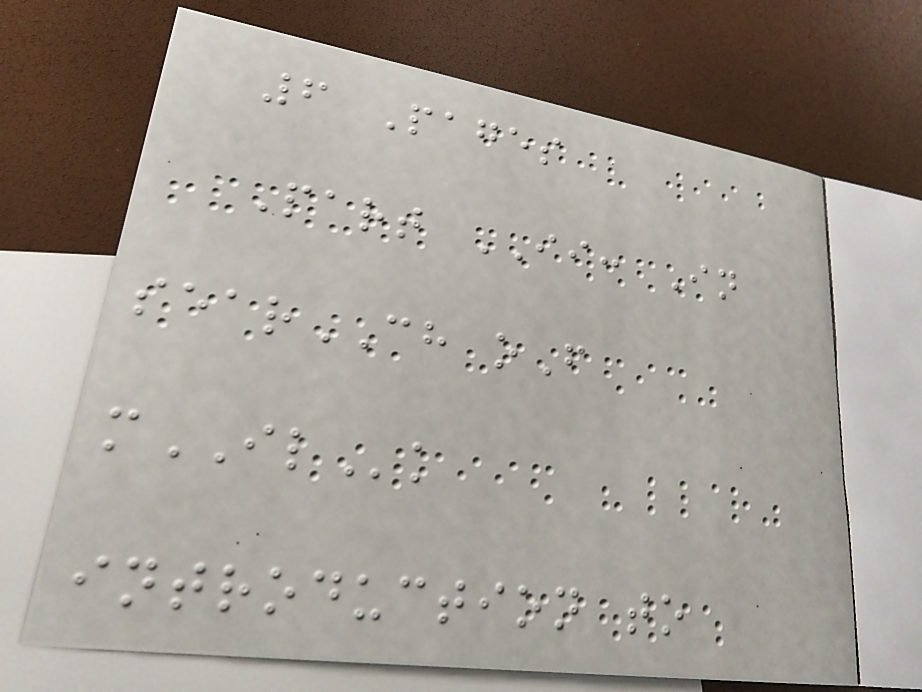6 Pages
Part II: In
searCH oF
mILk
introduction to
